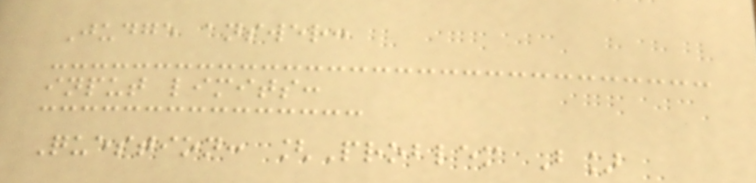Judge answer:
input limits:
Question: [Problem B]
